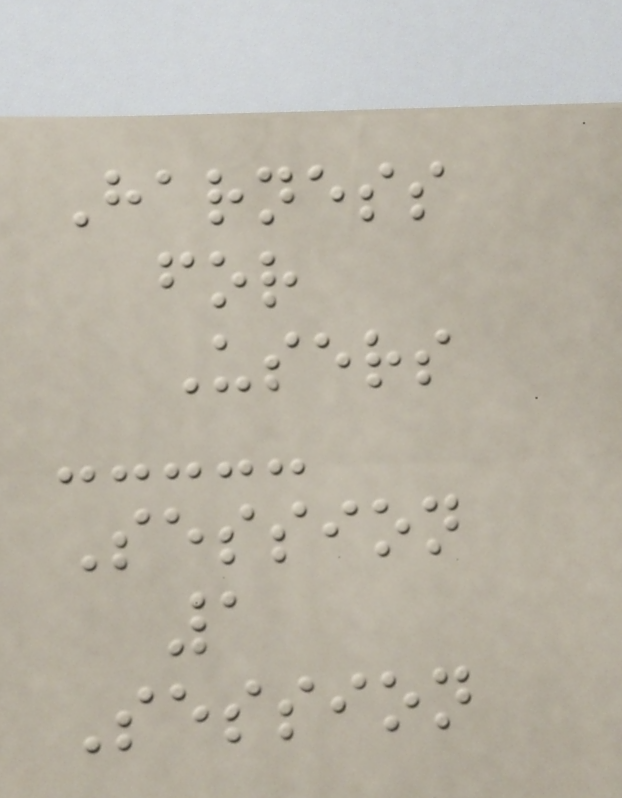Harness
for
Users
Session
1
Session
